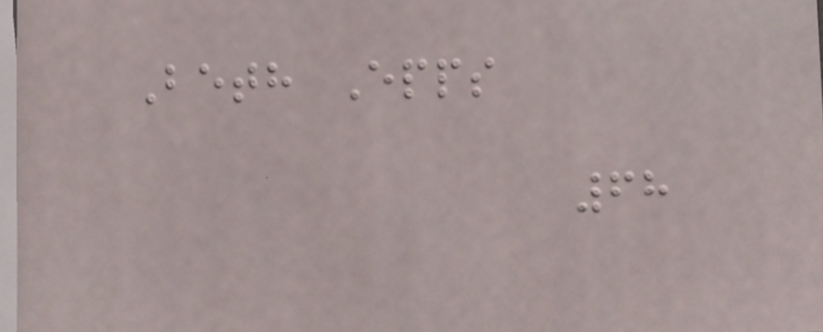Beth Epps
68
